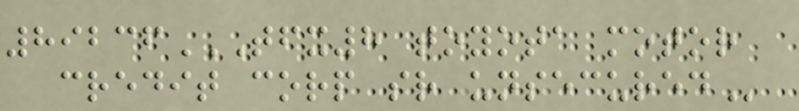89236TFX8 TOYOTA MOTOR
CREDIT CORP SR UNSECURED
